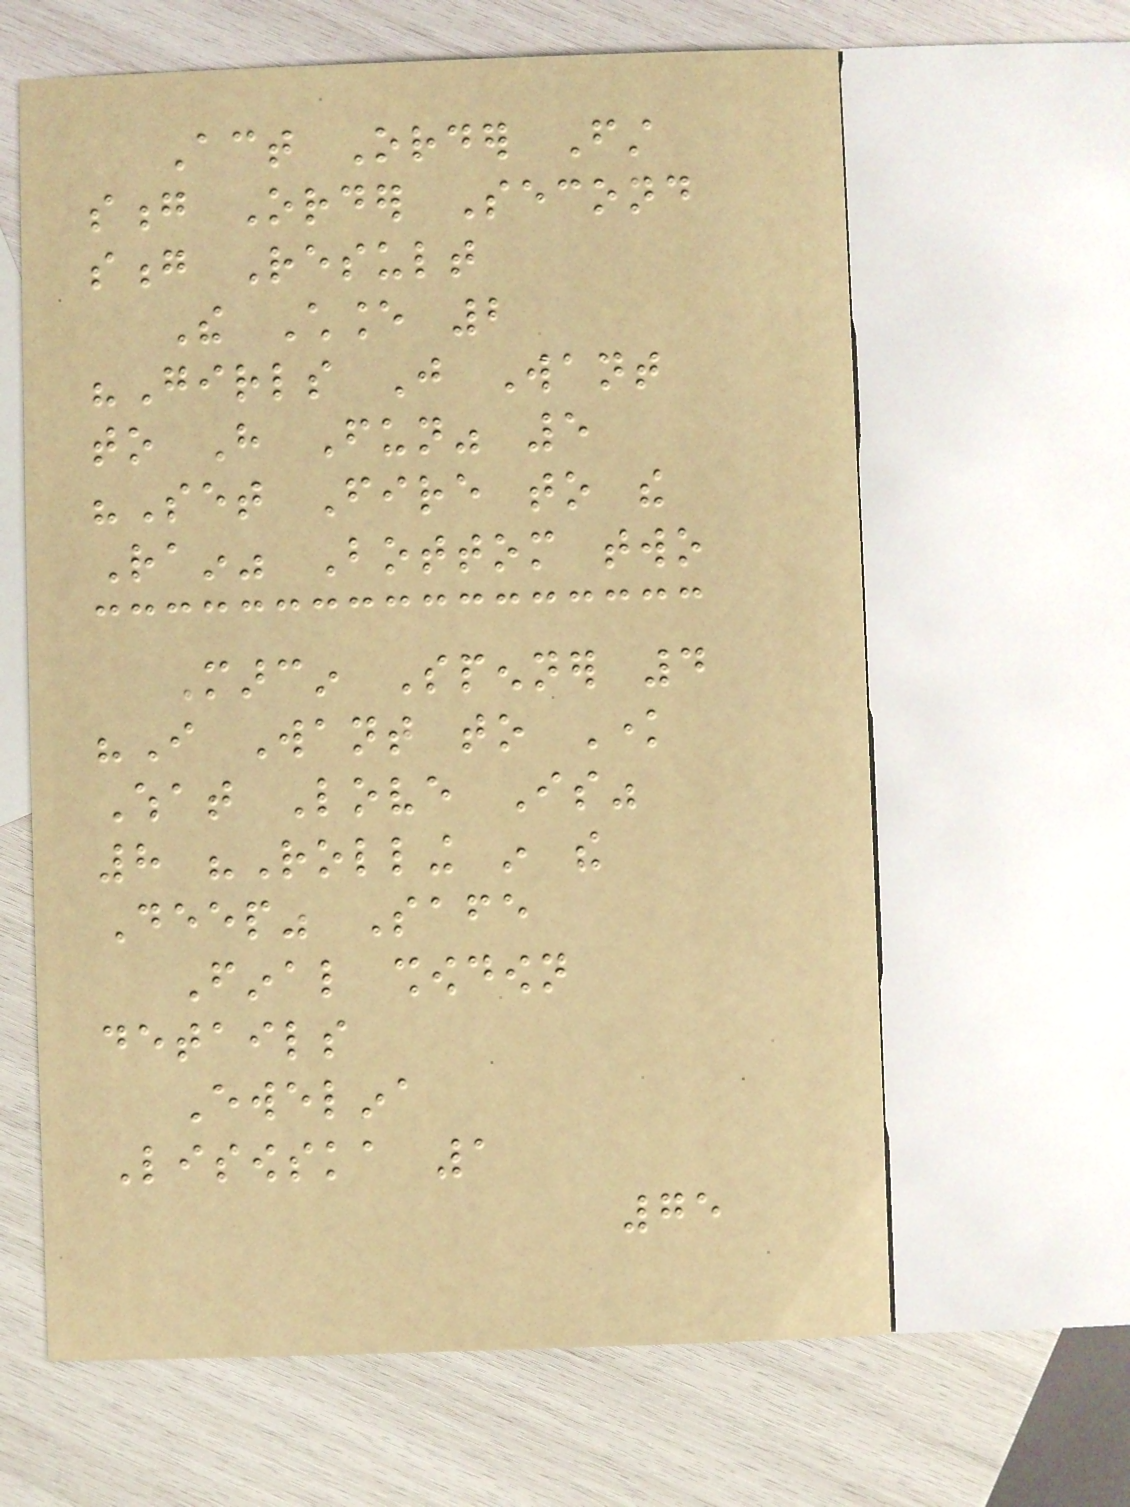Act Order First
song Order Second
song Result
The Chance 2
"Girls Just Want
to Have Fun" 5
"Set Fire to the
Rain" Bottom two
Marcin Spenner 4
"I Want to Know
What Love Is"
8 "Rolling in the
Deep" Safe
Final showdown
details
Ewelina
Lisowska 1
75
